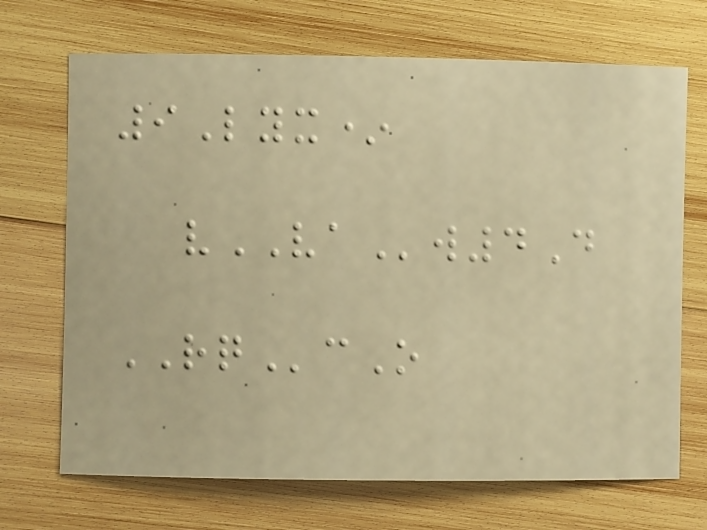9Lyx*
vVAw4D
RQcO
